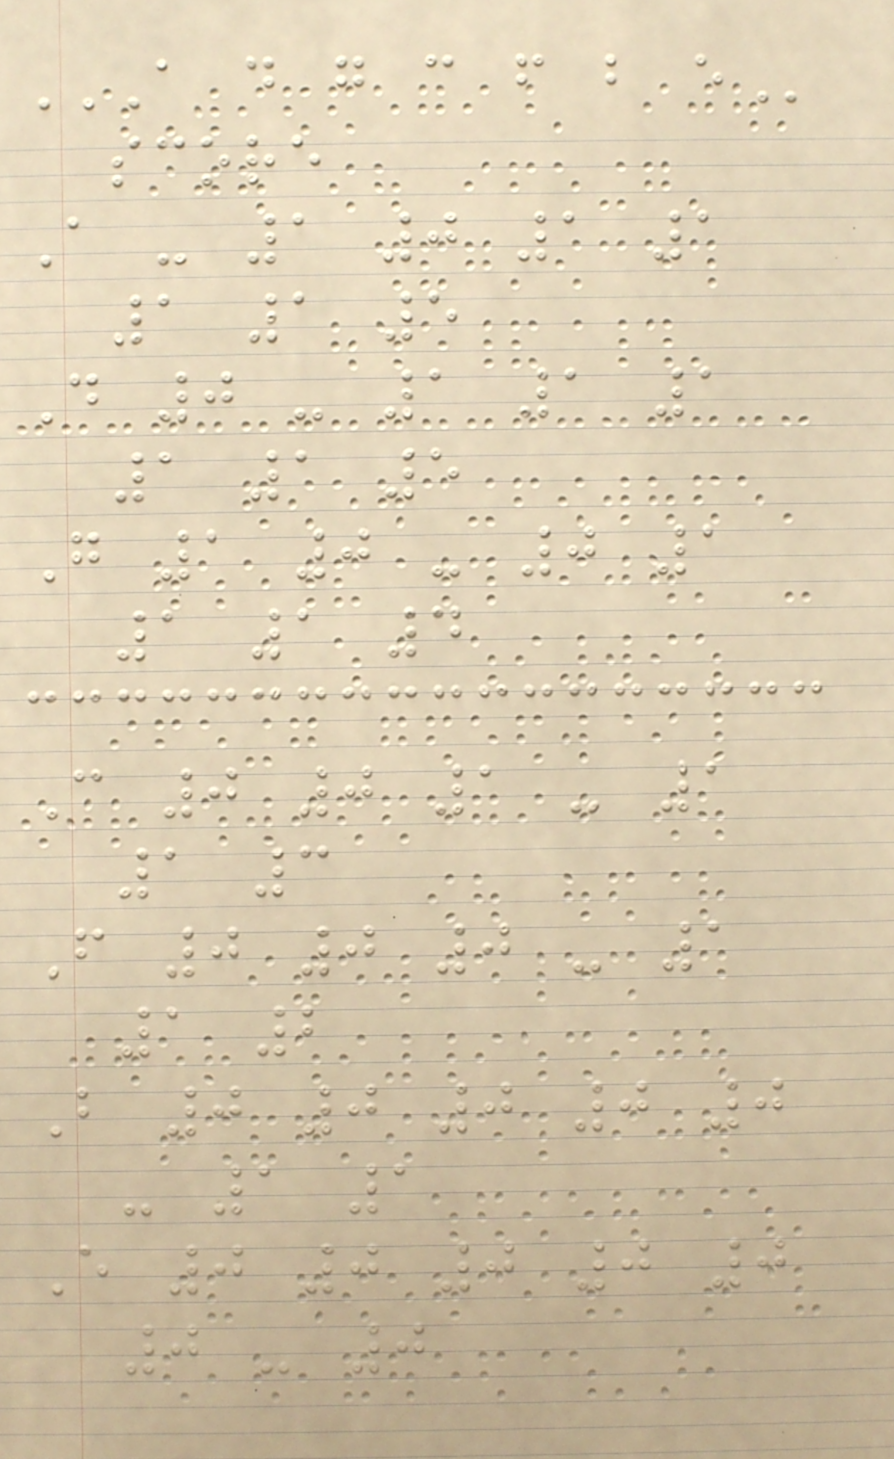A D G C F B E
score
A - 1 0 1 1
1 1 5
D 0 - 1 1 1
1 1 5
G 1 0 - 0 1
1 1 4
C 0 0 1 - 1
1 3
F 0 0 0 - 1
1 2
B 0 0 0 0 0
- 1 1
E 0 0 0 0 0
0 - 0
